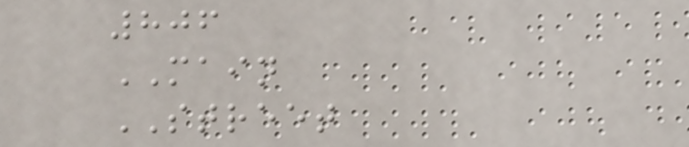806
MAIN
STREET
